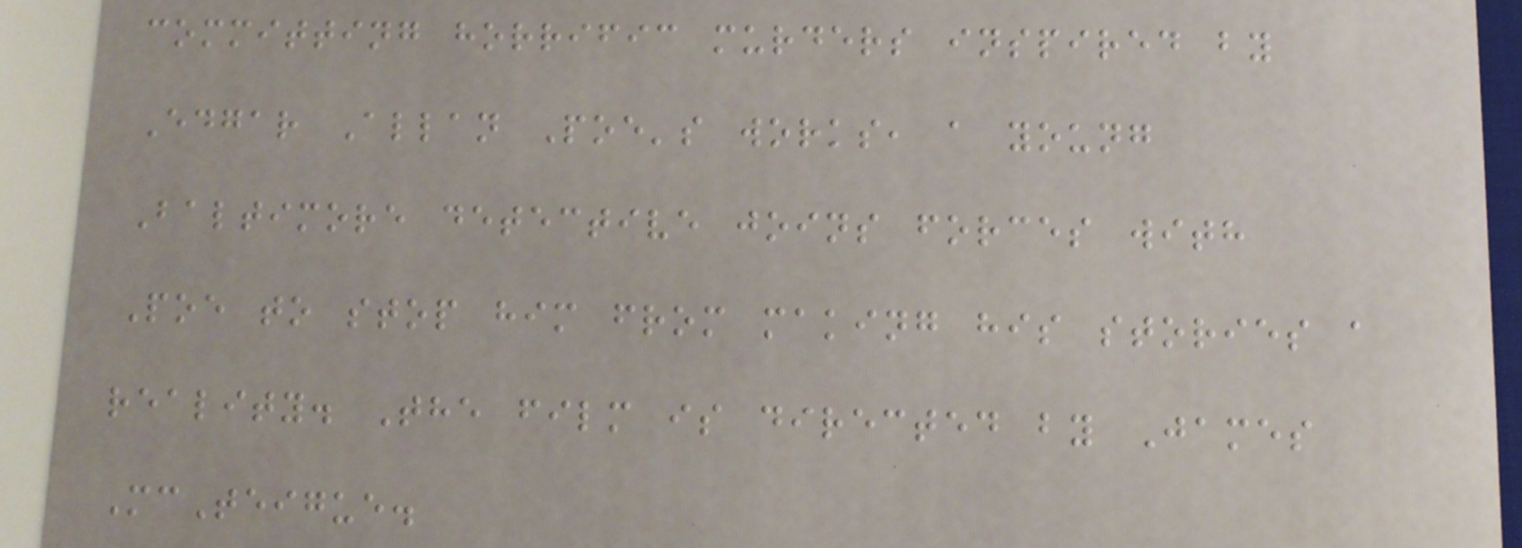committing horrific murders inspired by
Edgar Allan Poe's works, a young
Baltimore detective joins forces with
Poe to stop him from making his stories a
reality. The film is directed by James
McTeigue.
